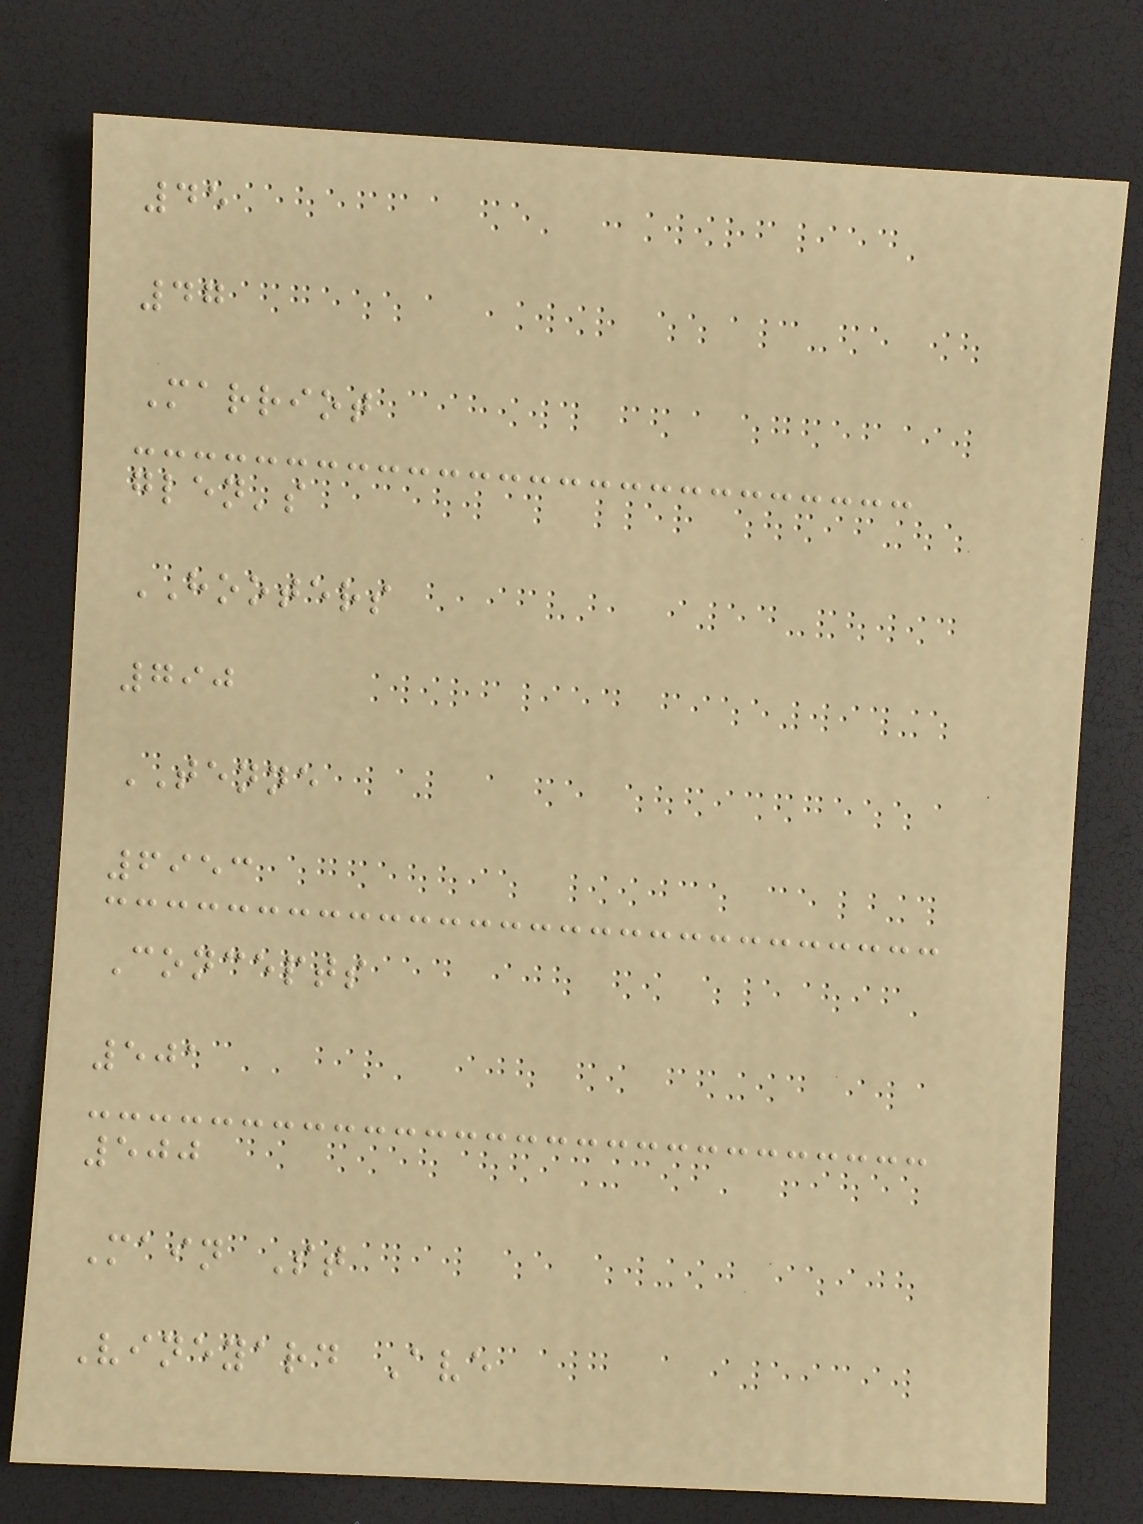45
47
Marriot
glen's
HOOTERS
790
TENNE
6953
Concepts
501
500
Main St
Vineyard Ave
